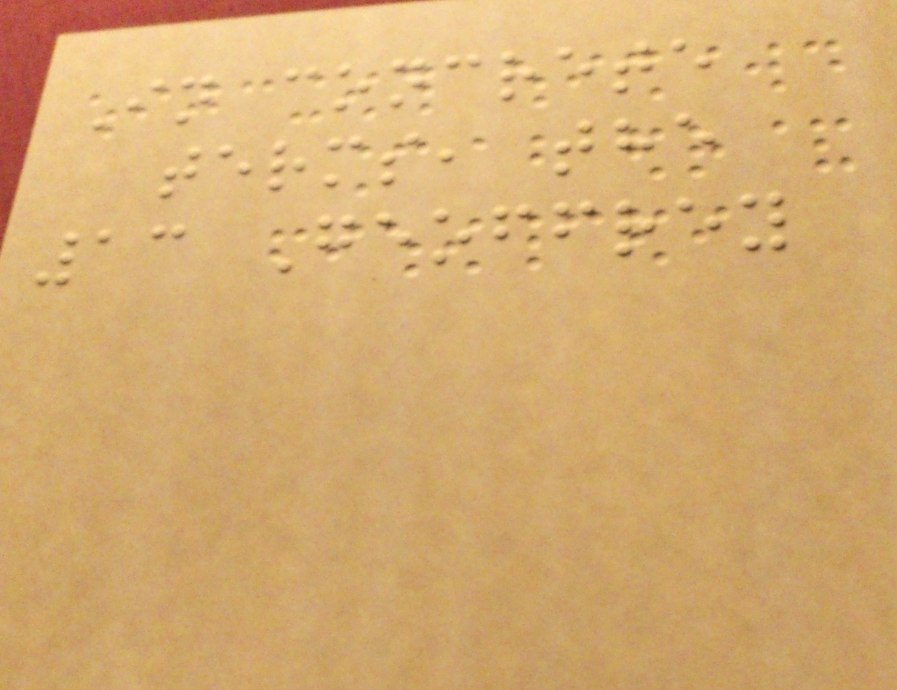In concrete
terms, the
13 Geoffrey
